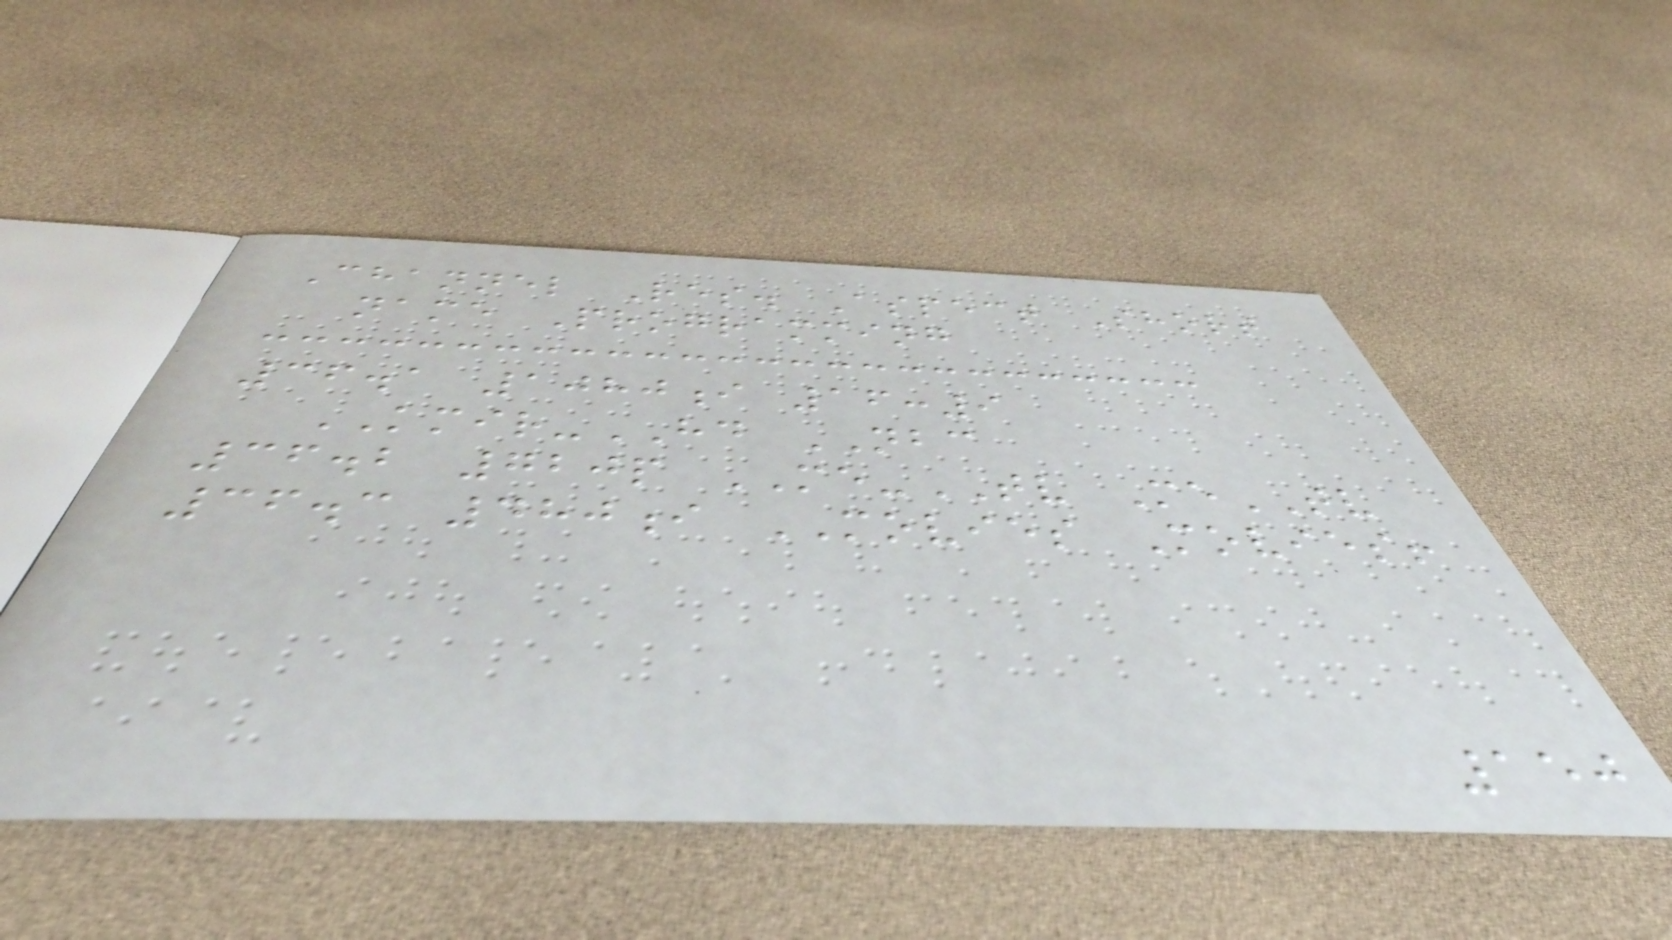Channel Res. Aspect Short
name Programming
36.1 1080i 16:9
KMIR-HD NBC
36.2 720p ME-TV MeTV
36.3 480i MOVIES Movies!
150
